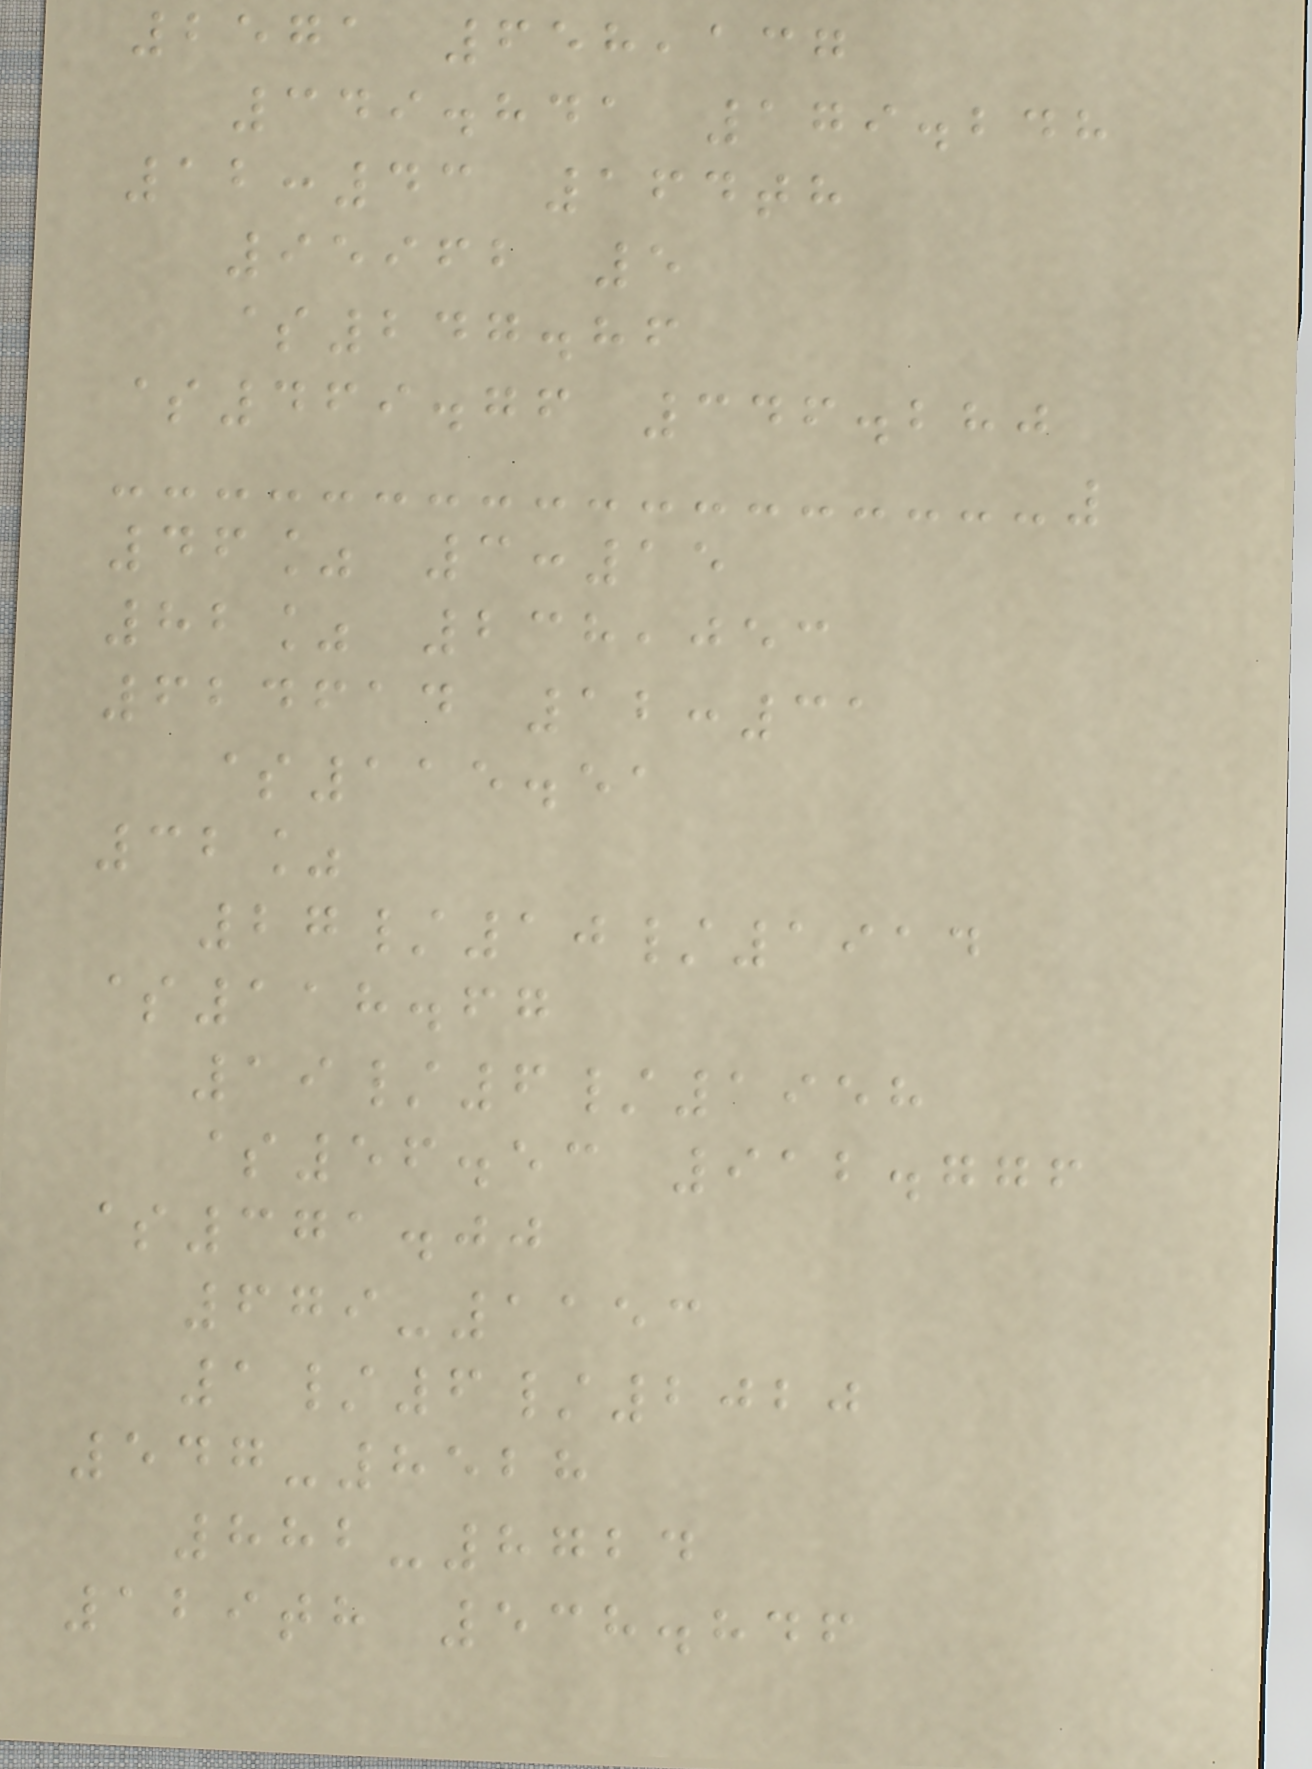2571 658,137
349.841 179.248
12:43 164th
95962 5
$247.86
$469.76 346.280
46% 3:15
82% 238,053
624614 12:31
$115.51
32%
27/10/1914
$118.67
19/6/1958
$56.53 912.776
$371.00
679-1153
1/6/2020
547-8528
882-8724
129th 538.846
